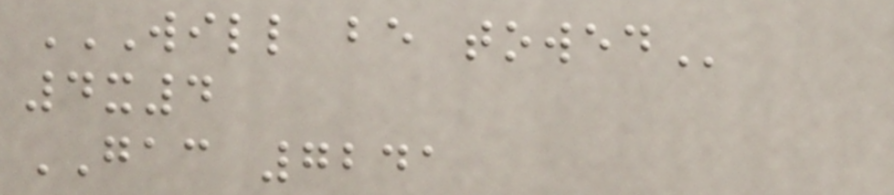WILL BE TOWED
4x4
GAC 7241
